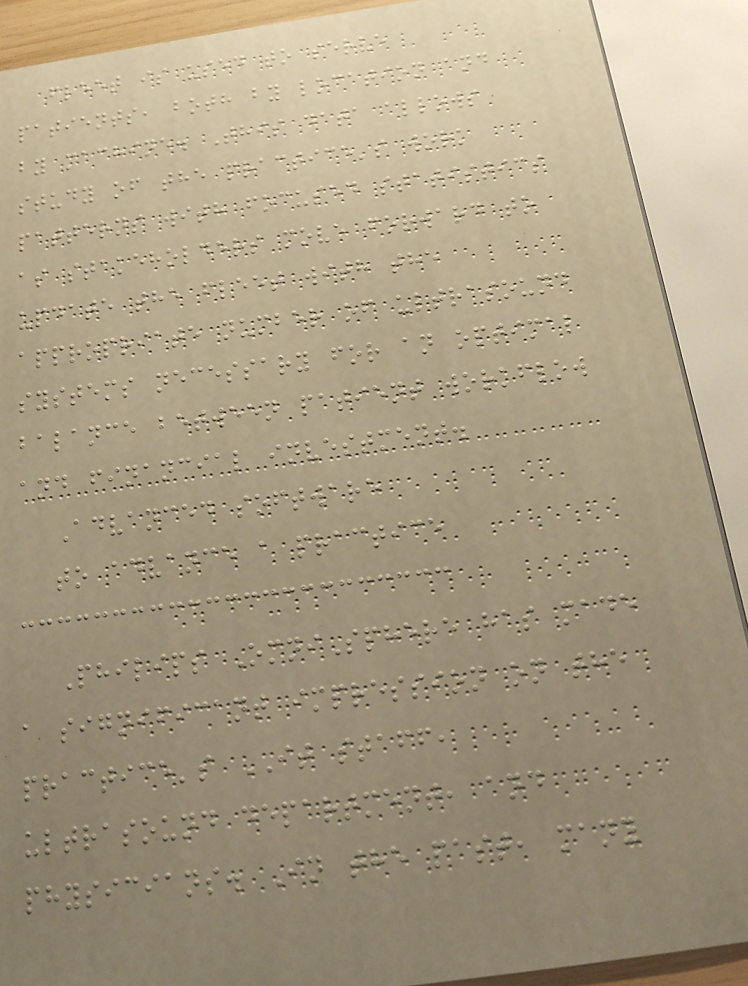fleet is used to serve
patients, both by location and
by machine. This data allows
study of the practice's work
patterns with focused statistics
as stakeholders move forward to
update the fleet with the
appropriate number of ultrasound
systems necessary for an optimal
balance between patient workflow
and financial investment.
Advanced software
to advance a practice
Philips OmniSphere has made
a significant impression on the
practice's IT staff,
ultrasound department, and
physicians. In the past, many
